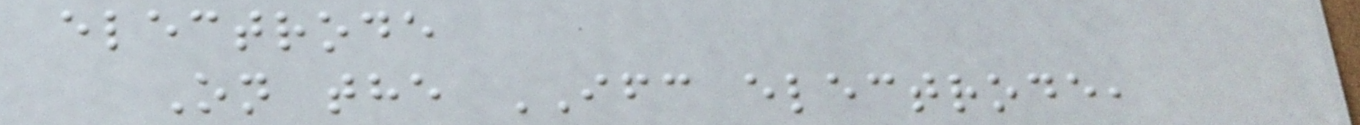electrode
On the IFC electrode,
